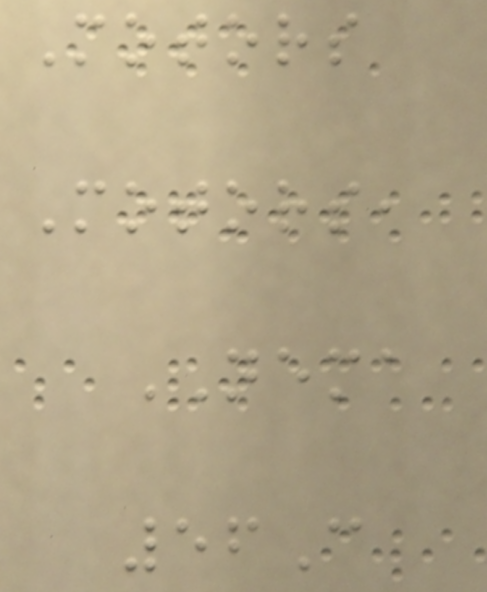Motors
Motors,
NEMA
56C
